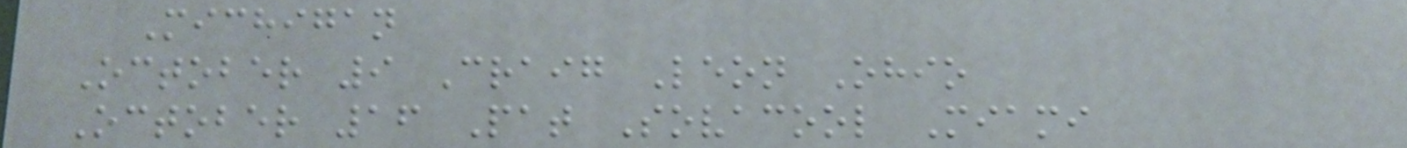Michigan
October 9 Craig Leon Ohio
October 16 Pat Sovacool Miami
